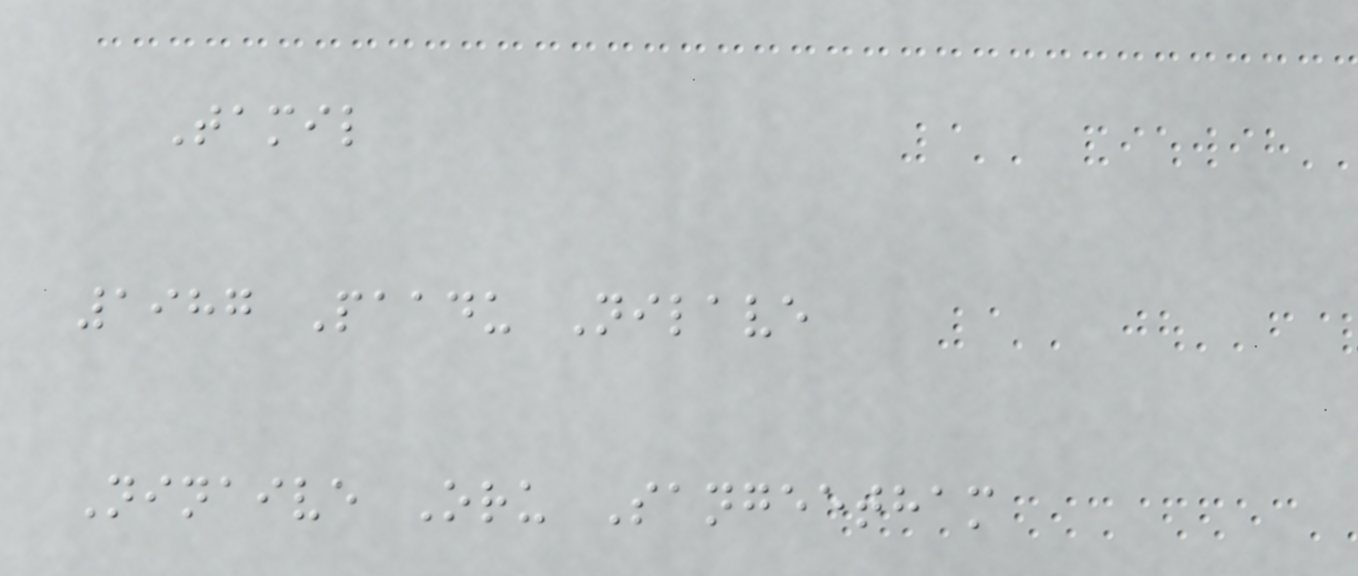Tamil
1987 Paadu Nilave
Ninaive Oru Sangeetham
